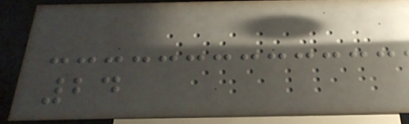24
